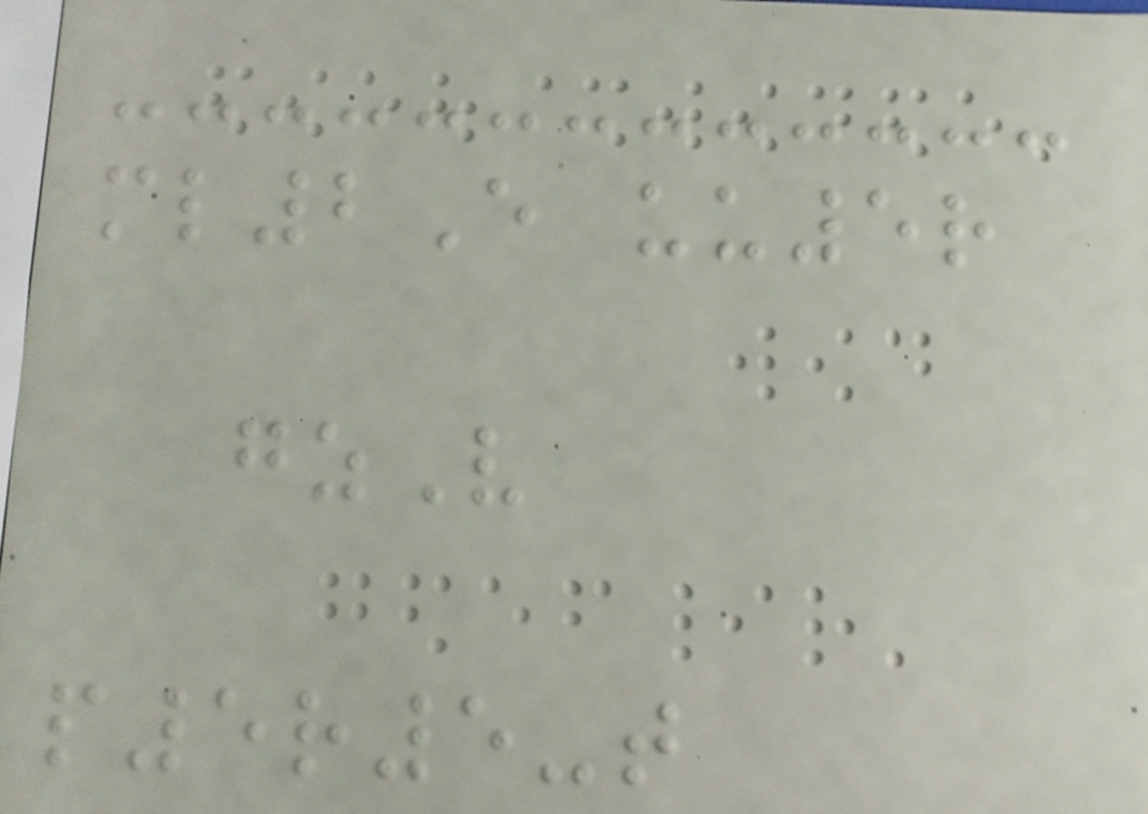ml2E uu5r
gzV
p5r5-t
